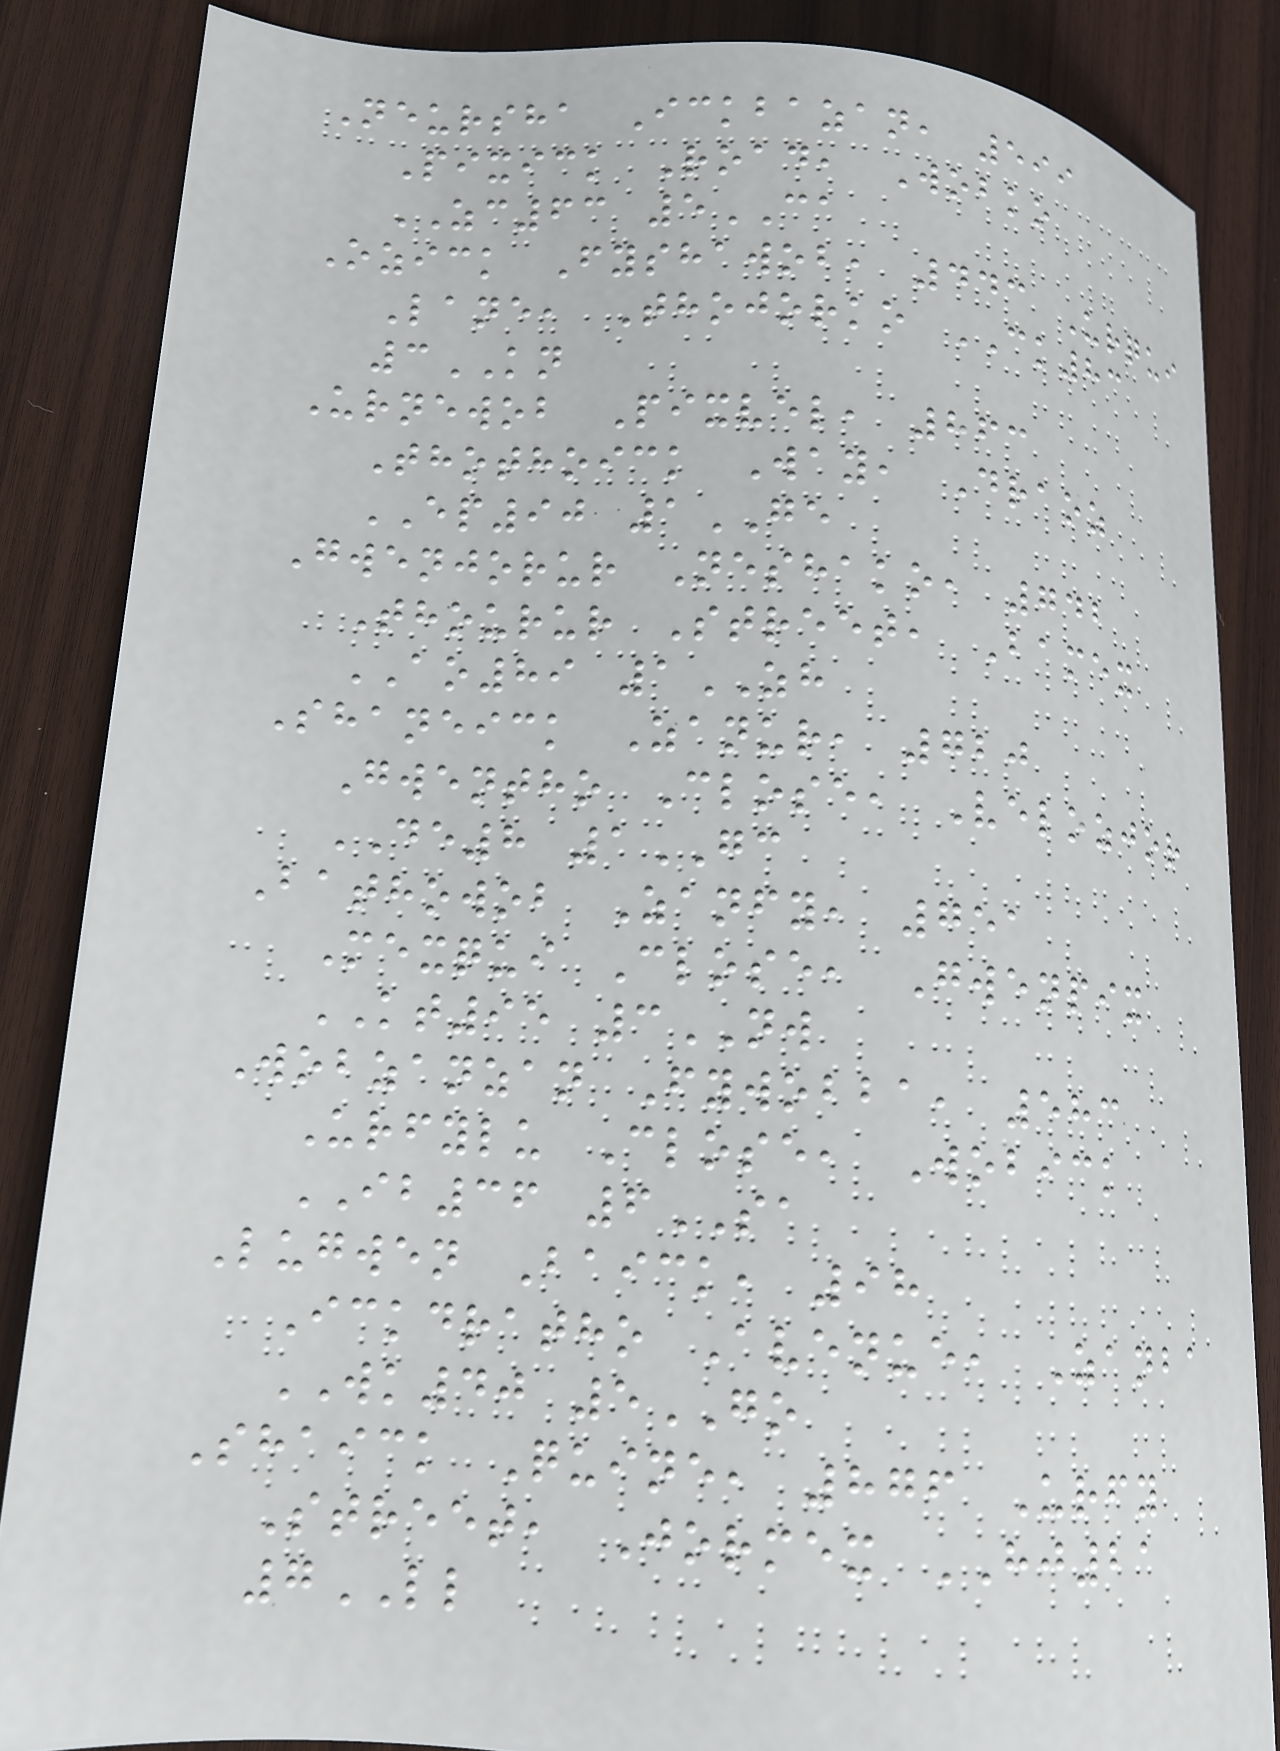Neursha Ickbazan, 599
Pixick Road, Wobko
ZC63 5CA
Ozick Fyshawob, 443 Urqui
Lane, Thojorko CK83
3KN
Urnewob Pixvel, 863
Thothoick Way, Draoz
EP90 1GE
Gwenjorur Neshako, 742
Thourur Street, Bamex
AO89 1ZH
Shaneick Zanur, 720
Gwentho Close, Velozjor
DE8 1GC
Bathowob Zanfy, 751
Mexqui Close, Gwenpix
KT95 3NW
Wobzanzan Fywobba, 583
Urfylu Close, Wobick
IB36 6SA
Lugwen Baick, 98
Ickdratho Avenue, Zanba
WK40 5GO
Shaick Quine, 876 Urfy
Street, Jormex HJ21
7LL
